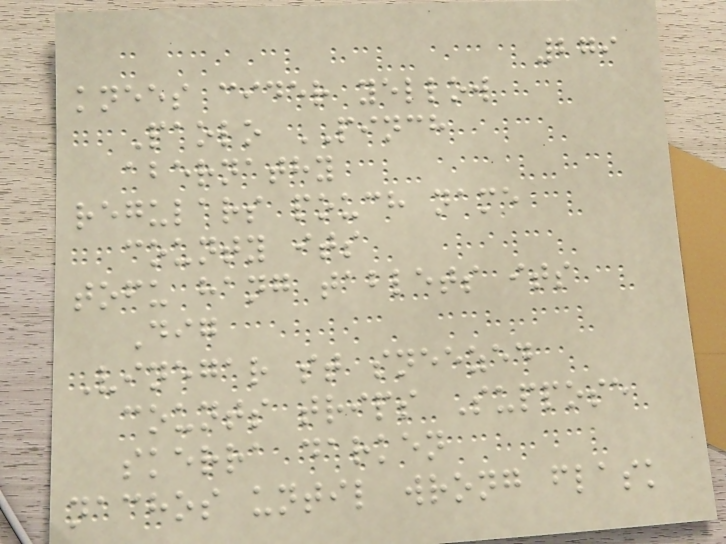279
knees cider yellow
Paolo PINCH
abernathy
regulars pouch name
county its
tofu hang tablets its
Dig
Vinegar st sneezed
counts trips Suppose
skerra darken
nachos until wrong flask
